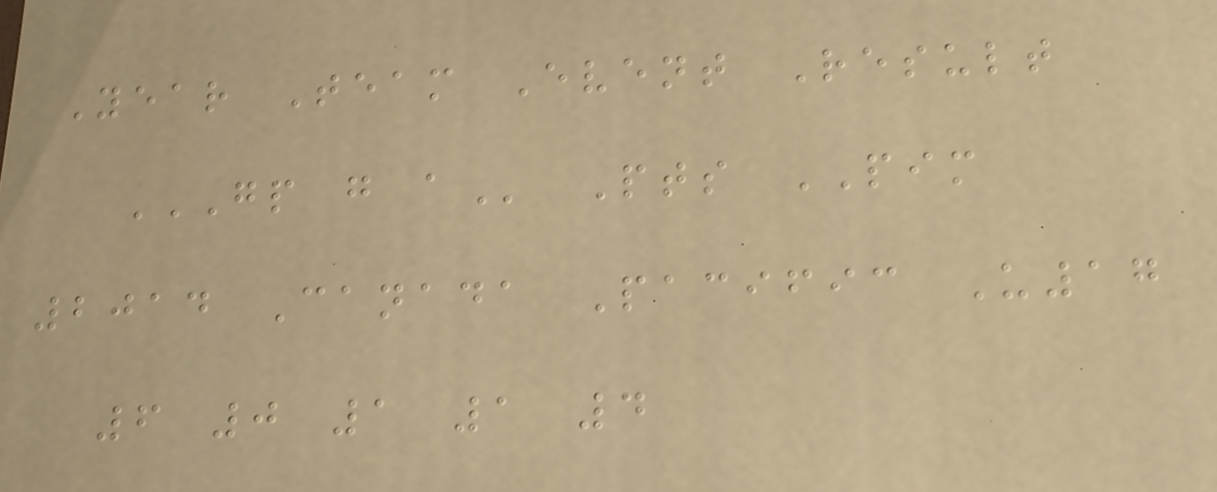Year Team Event Result
GP G A Pts PIM
2014 Canada Pacific U17
6 0 1 1 4
